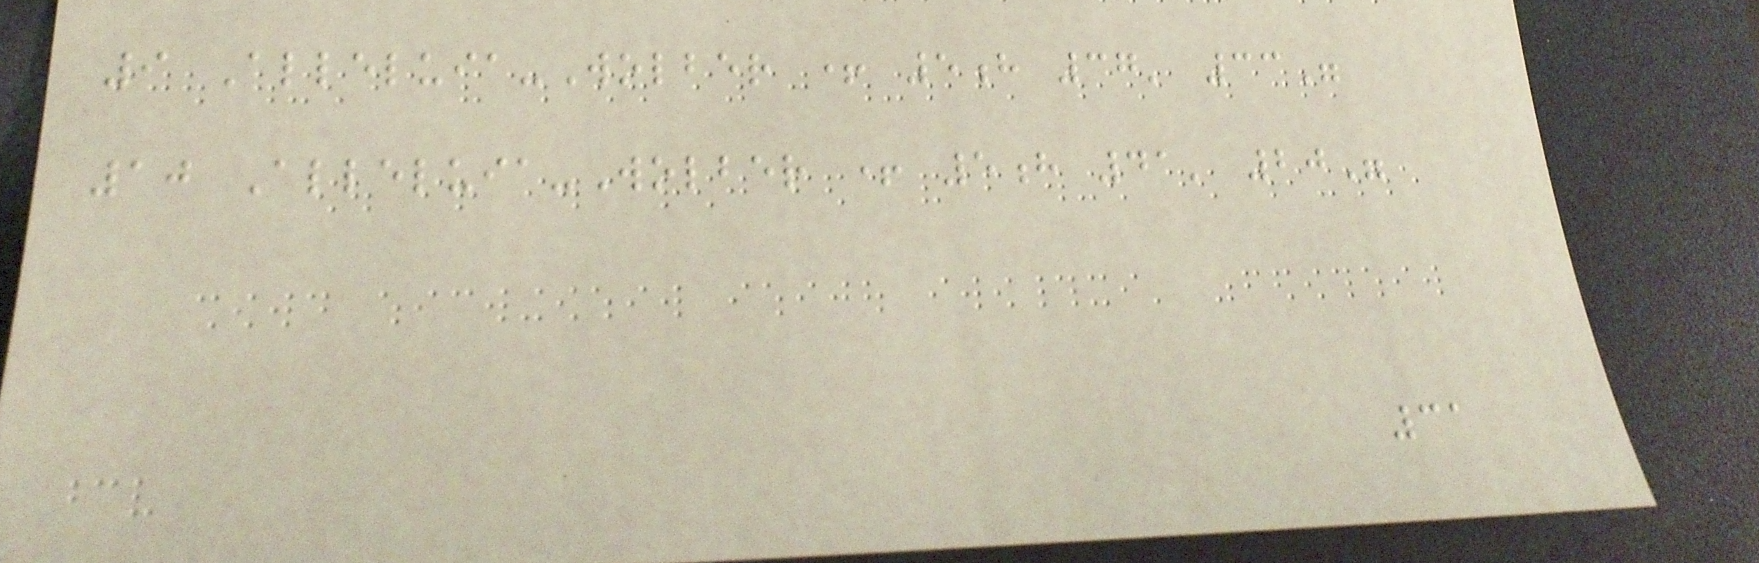9 Alleluia-Wolber + 5h 37' 33"
10 Alleluia-Wolber + 5h 41' 20"
31
